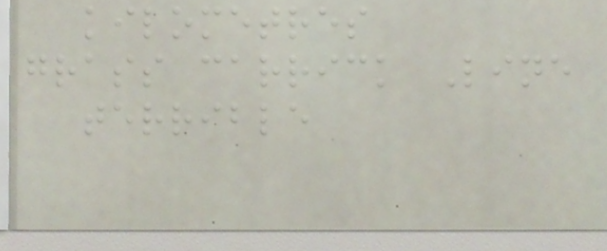kilometres
grass carrick Line
terrible
